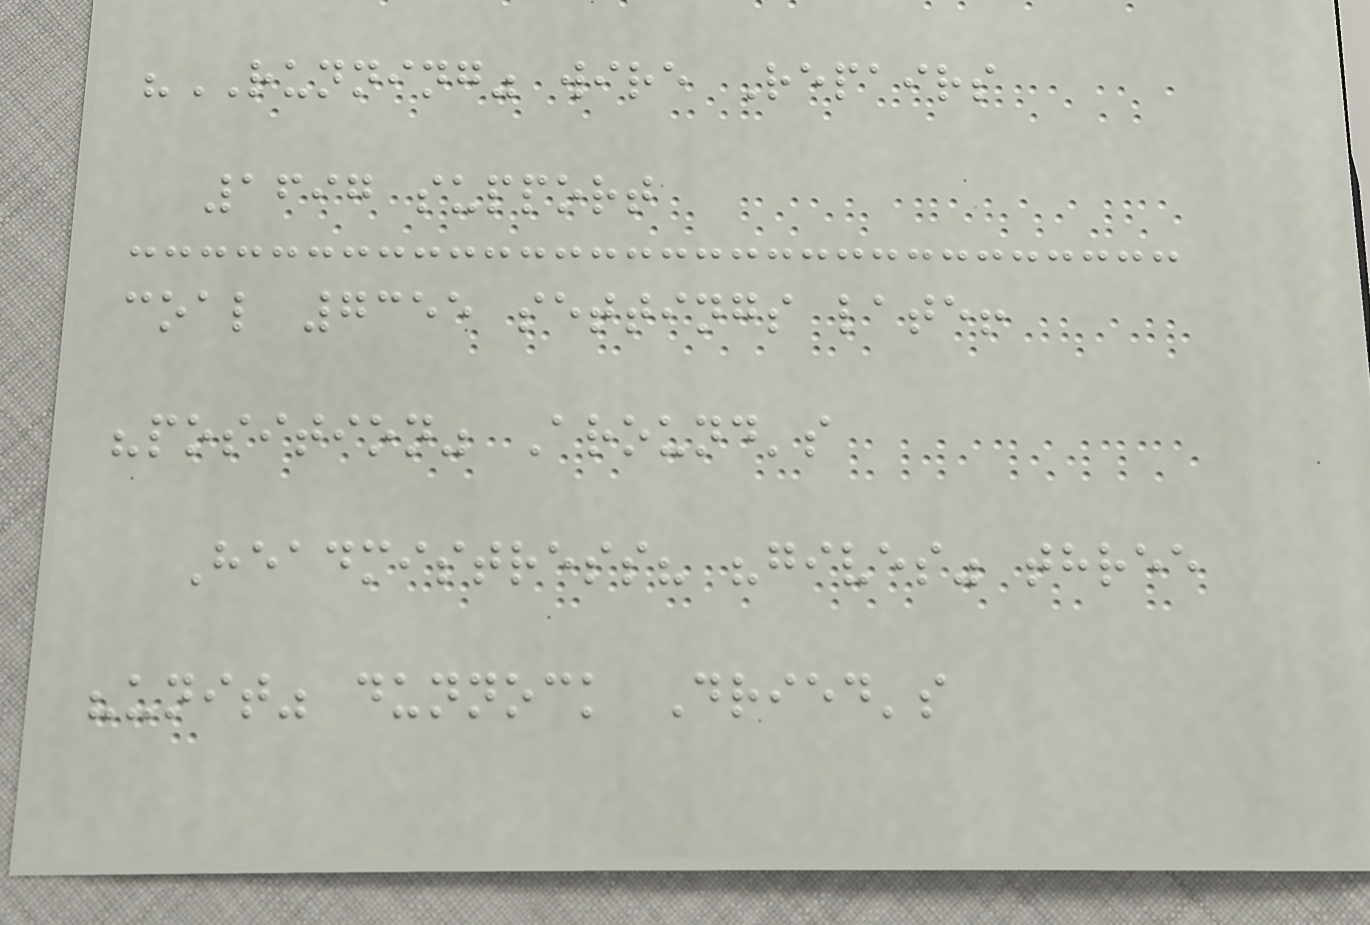"RUNNING" wire Repairs
1697 support
coal 7355 settings late!
"position" Around's
Headmistress? "gives" three
"unit" dunnock Dried's
